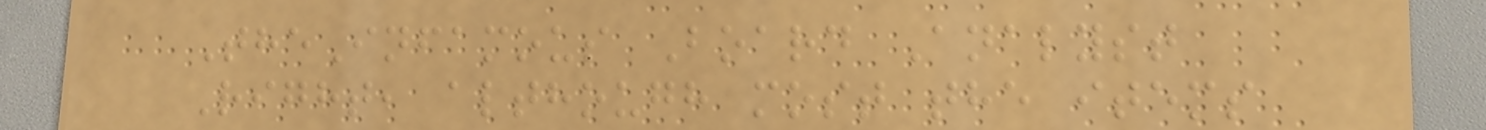TheInfamous Board Analyst
Right, although most the items
